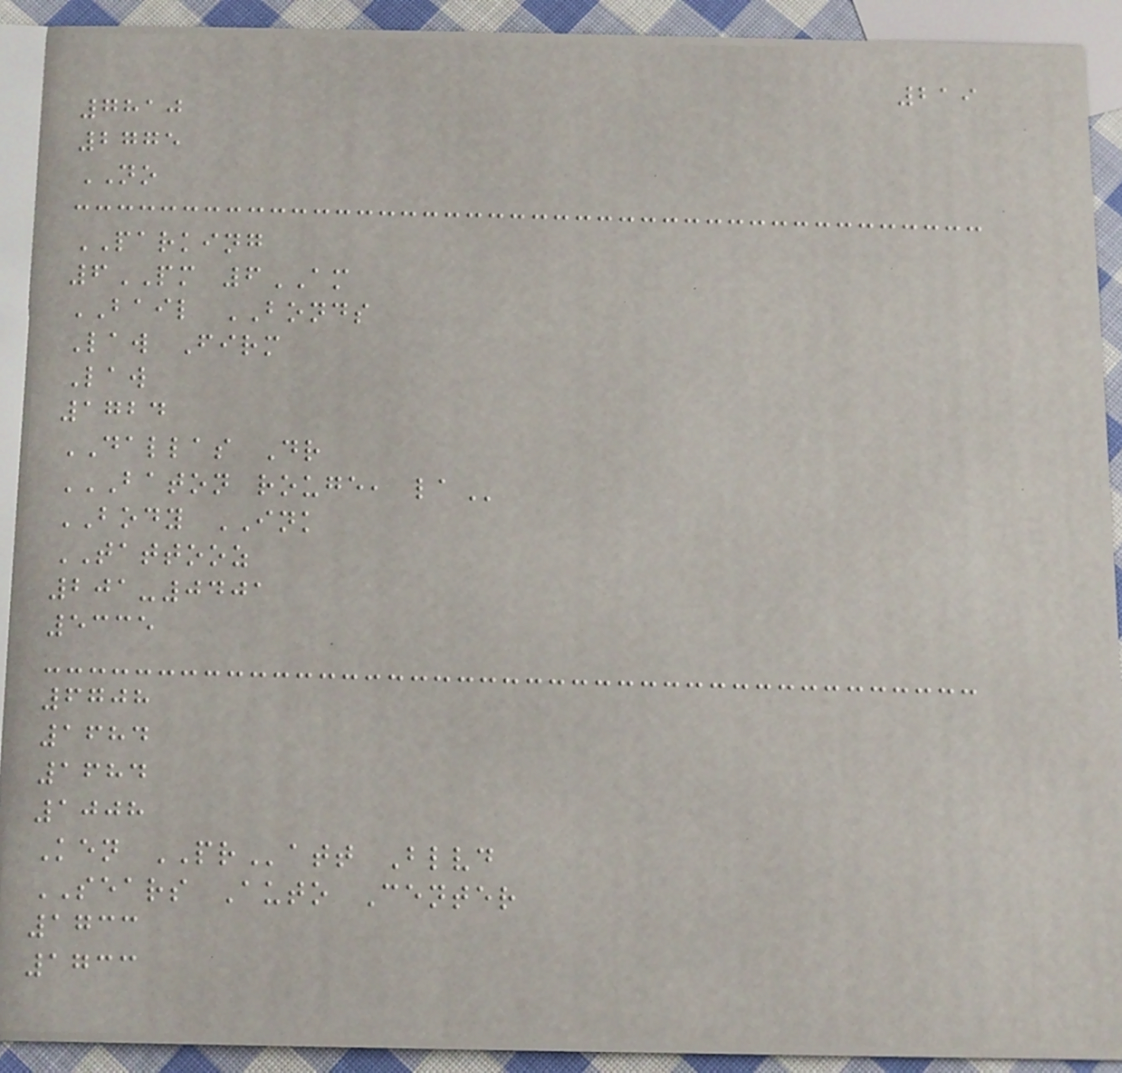219
7810
2775
NO
PARKING
6PM 6AM
BAIL BONDS
Law Firm
Law
1724
DALLAS Dr
BATON ROUGE, LA
BODY INK
TATTOOZ
201-0401
5335
6708
1684
1684
1008
Ken PRatt Blvd
SEARS Auto Center
1733
1733
